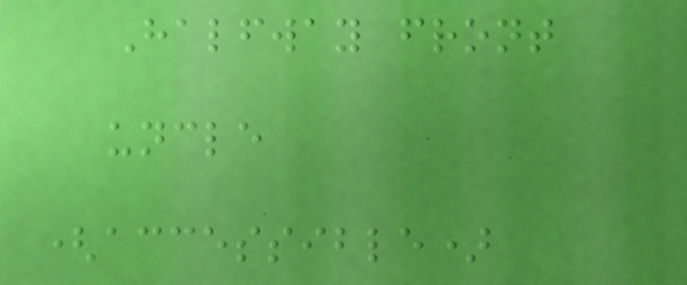Halfway front
uncle
(accessible)
